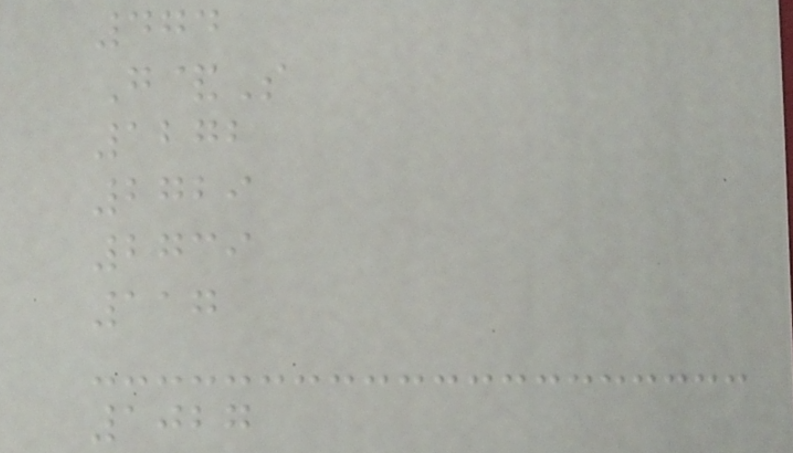474
G&S
1272
2729
2739
117
1027
